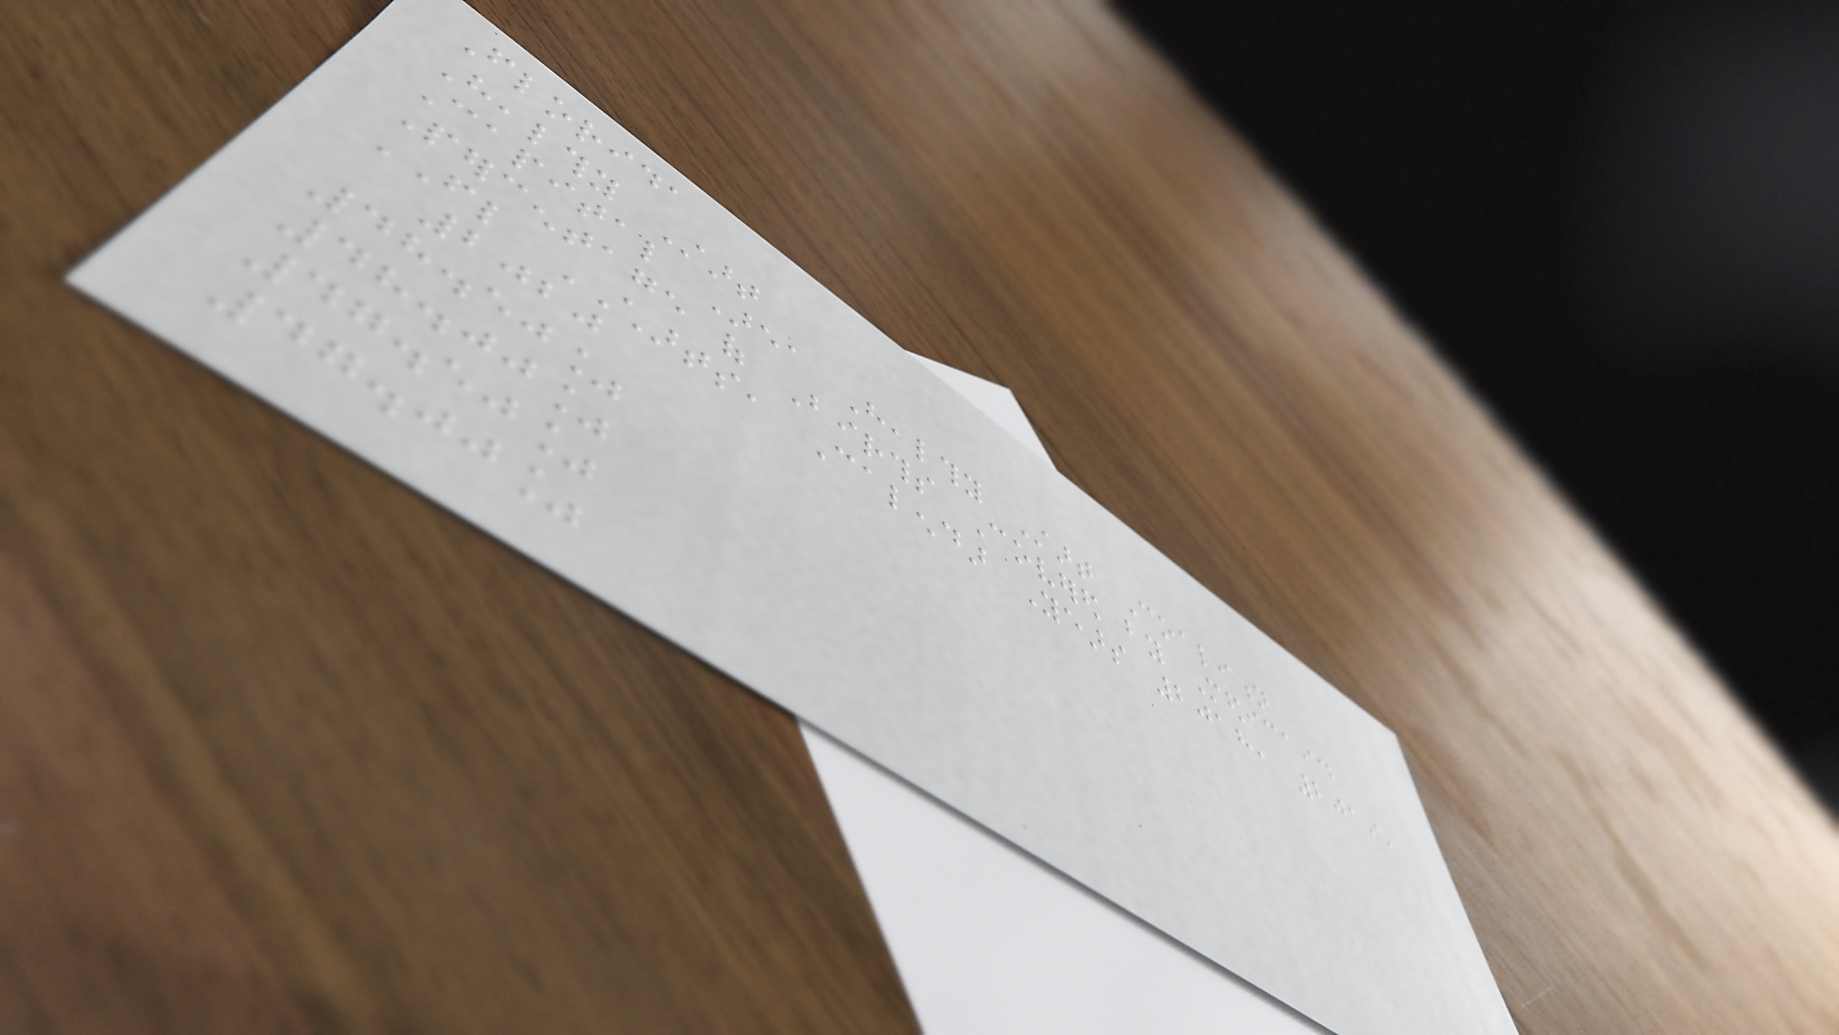Florida
Healthy Start
Capital Area Healthy Start Coalition
Percentage of Births Covered by Medicaid
FL CHARTS, Calendar Years 2018, 2019,
2020
48.50%
48.00%
47.50%
47.00%
